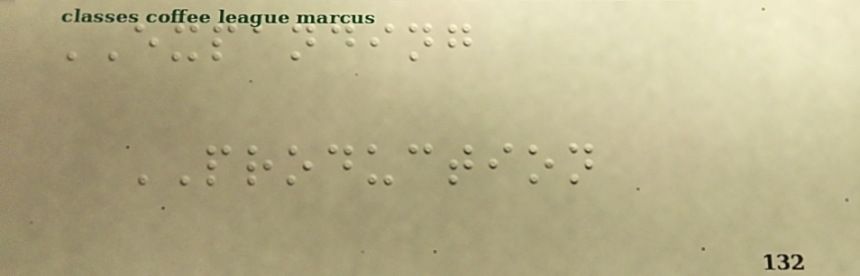EXPANDING
PRODUCTION
